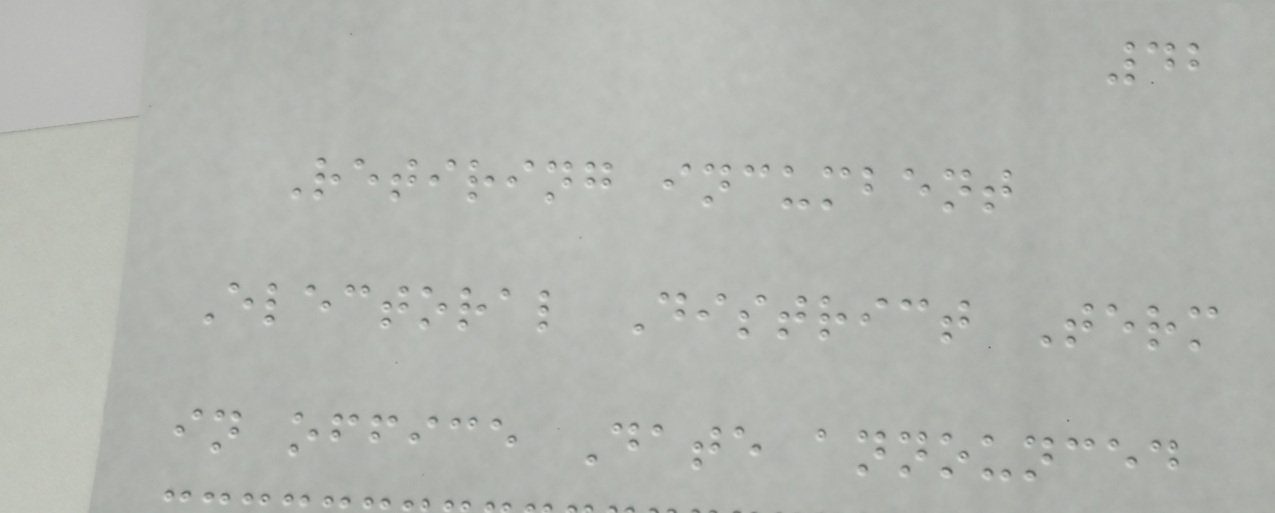42
Retiring incumbent
Electoral District Term
in office Date announced
